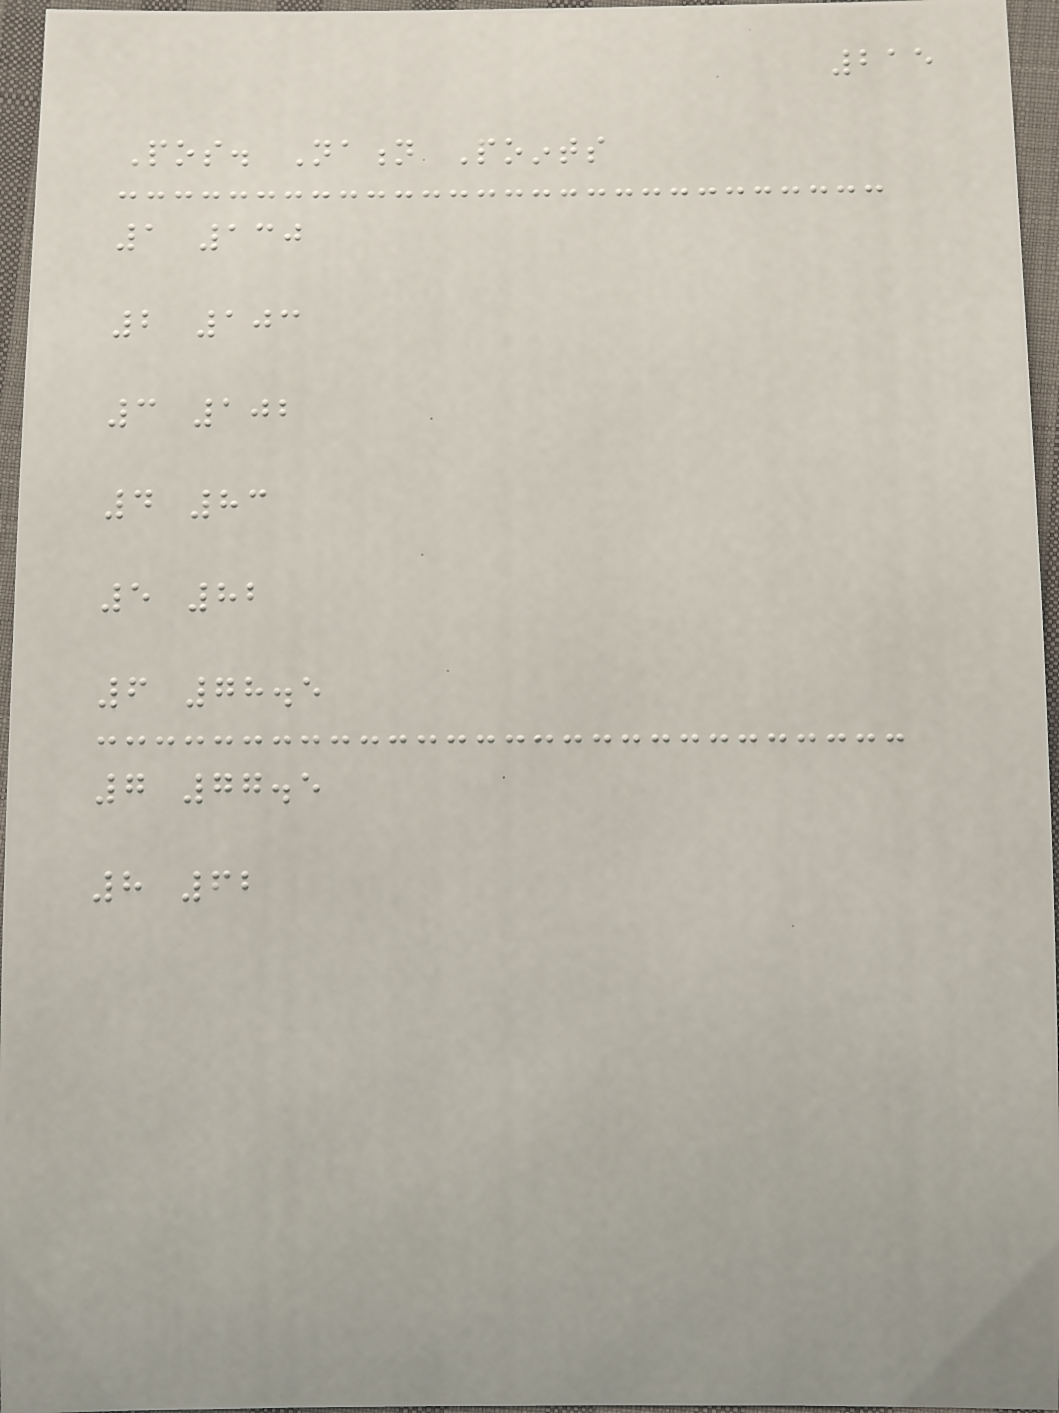215
Pos. Nation Points
1 130
2 103
3 102
4 83
5 82
6 78.5
7 77.5
8 62
